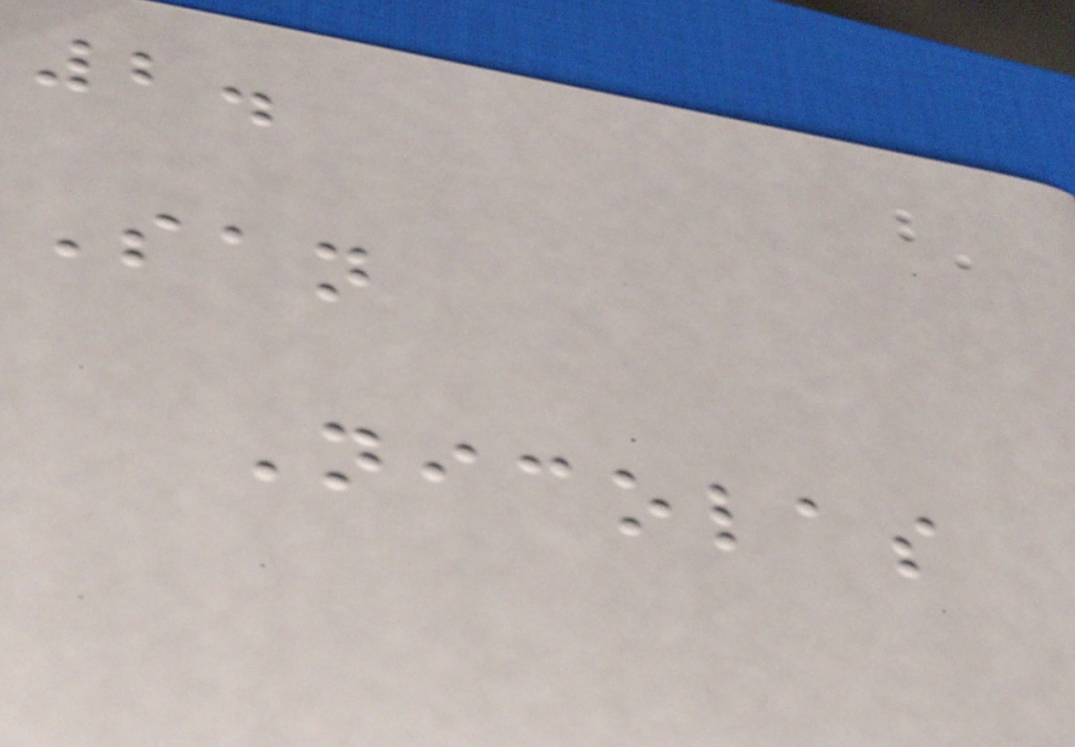2.
San
Nicolas
